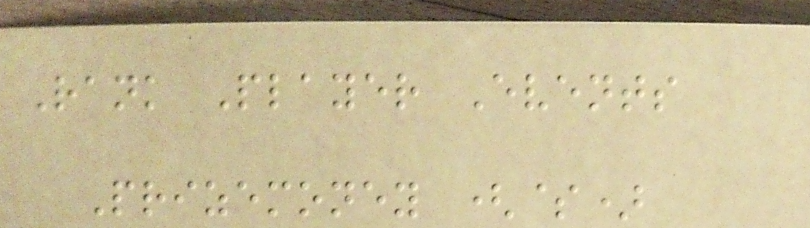Rank Player Events
Prizemoney ($)
